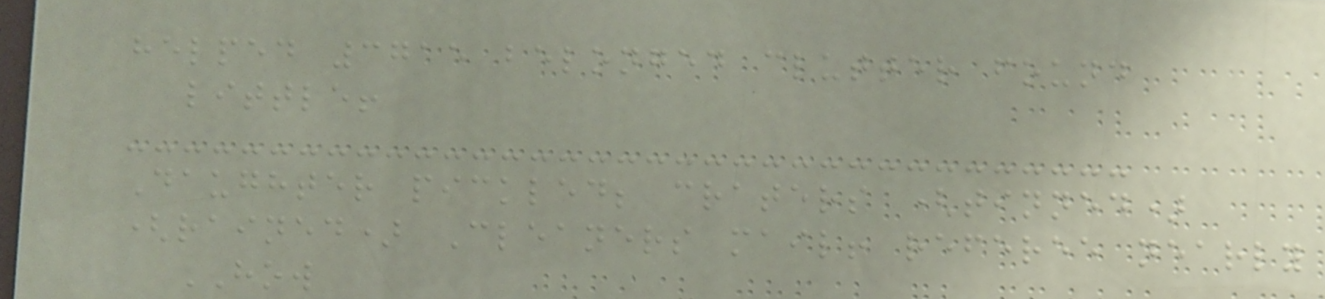helped 3715 belonged clutter found
little!
Daughter pickled; craters (tinned)
(rained) Cleaners mail! referee nearly
HOW
